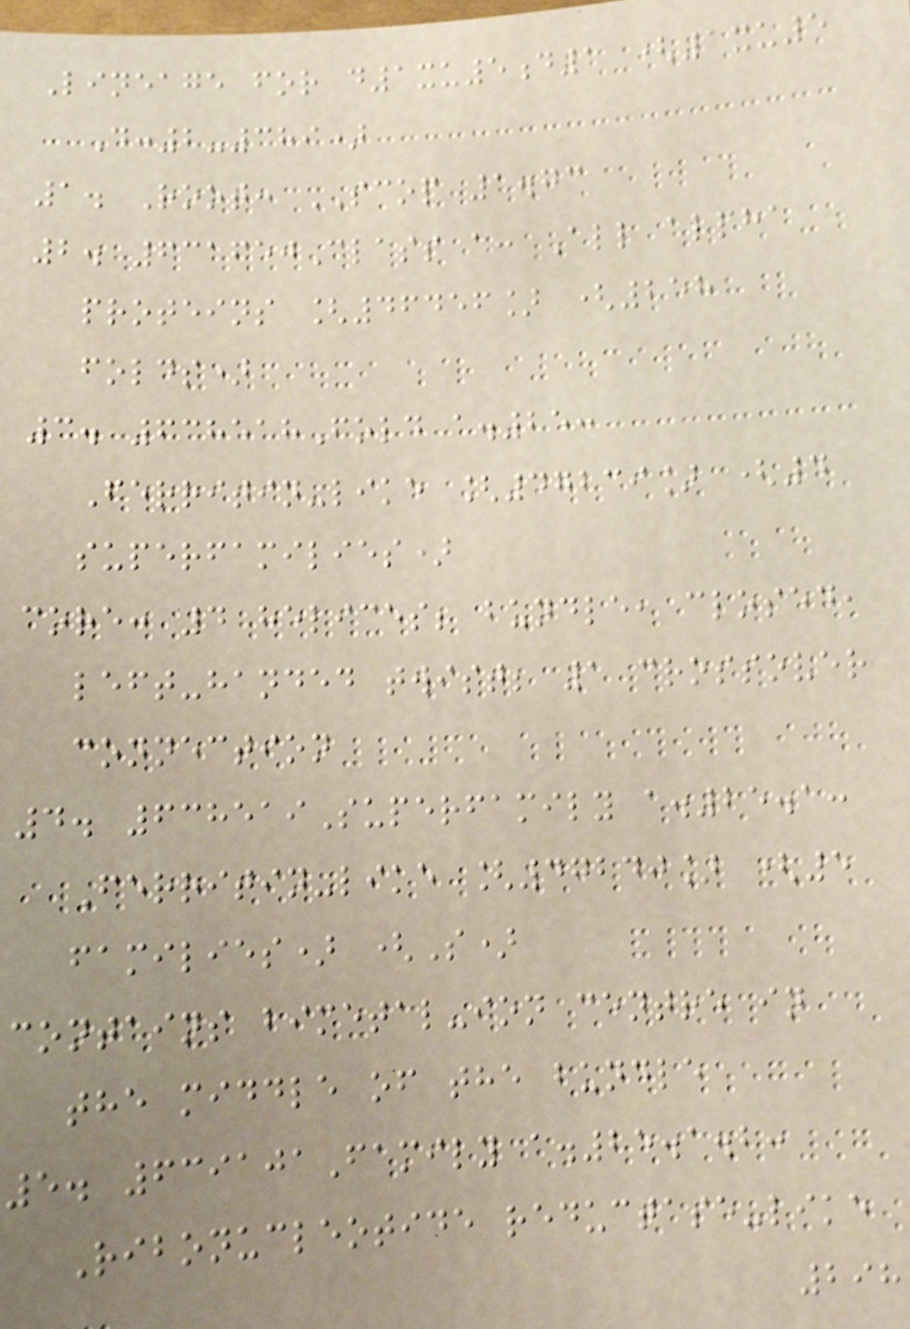Lineage for d1xu5d1 (1xu5
D:2-389)
1. Root: SCOP 1.73
2. 631650Class a: All alpha
proteins [46456] (258
folds)
3. 638518Fold a.25:
Ferritin-like [47239] (4
superfamilies)
core: 4 helices; bundle, closed,
left-handed twist; 1 crossover
connection
4. 638519Superfamily a.25.1:
Ferritin-like [47240] (5
families) (S)
contains bimetal-ion centre in
the middle of the bundle
5. 639101Family a.25.1.2:
Ribonucleotide reductase-like
298
